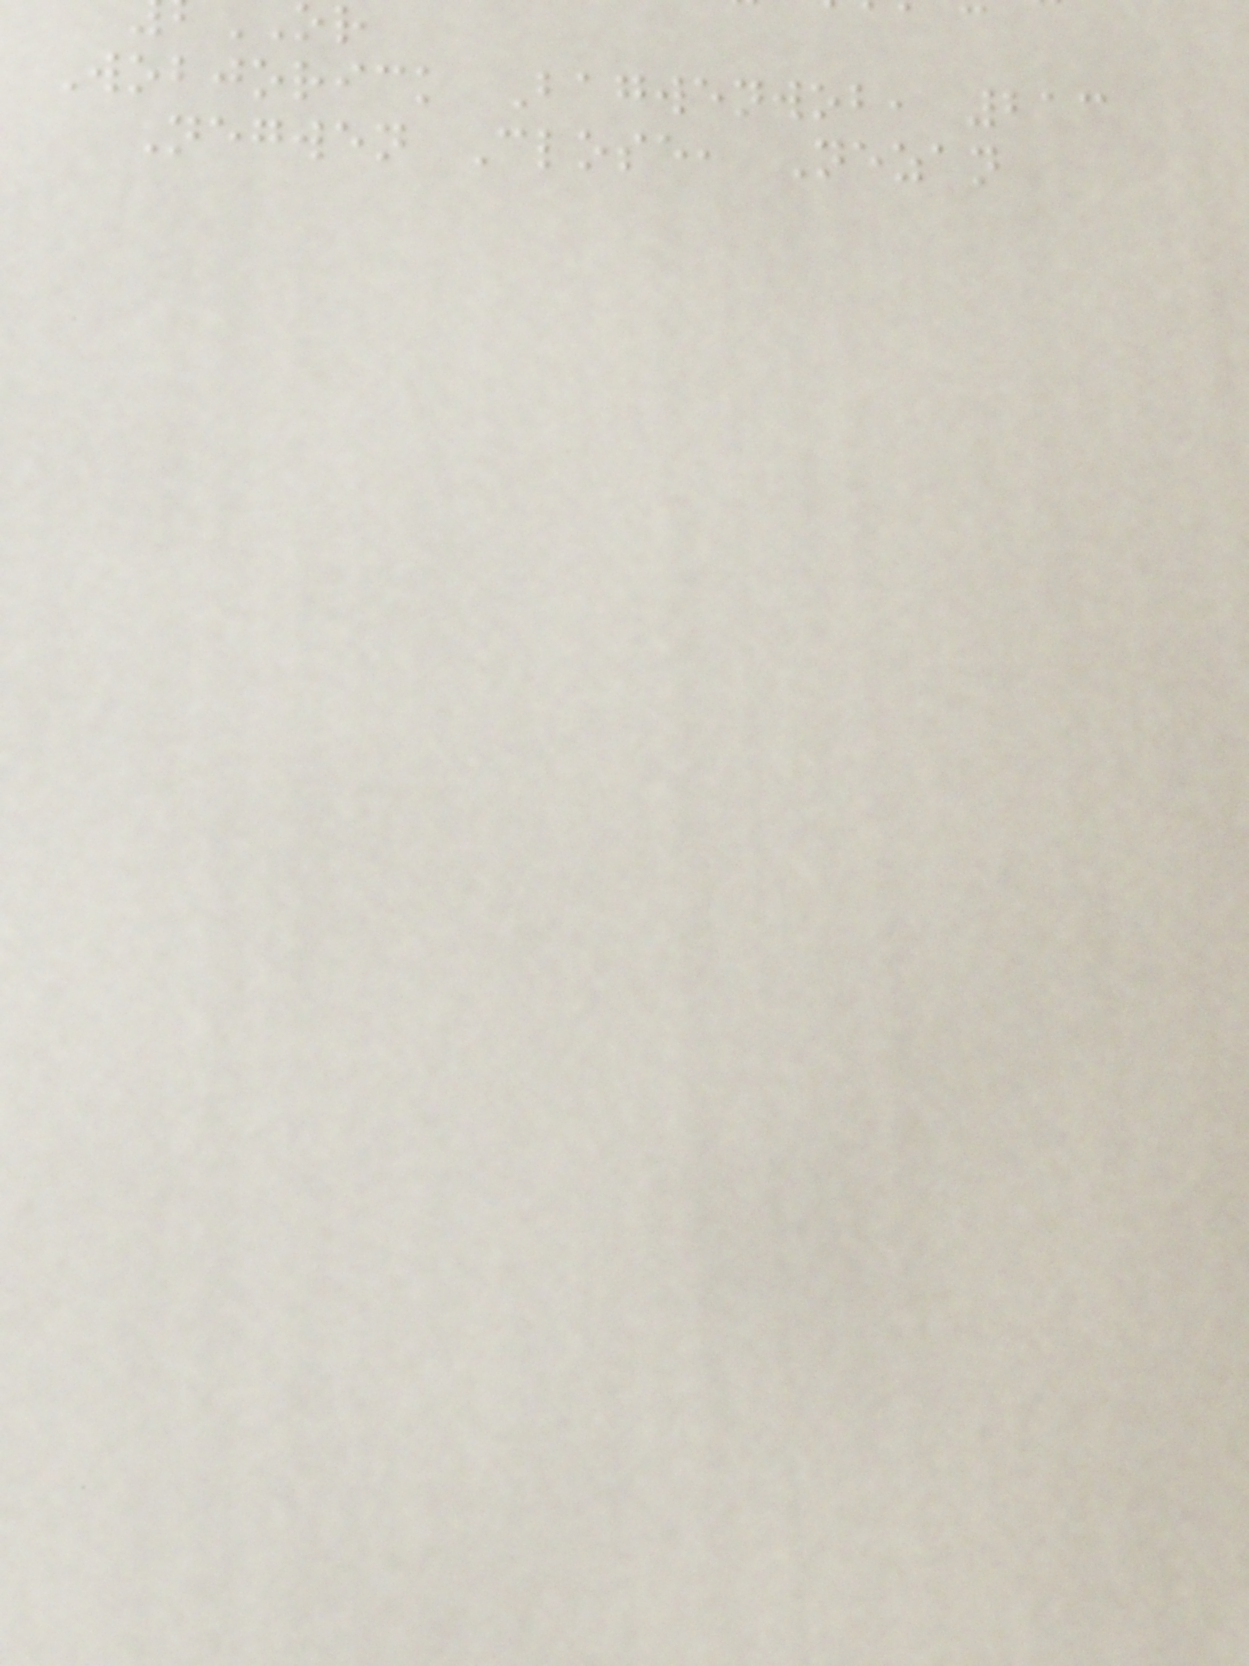Wobjorick Bagwenwob, 213
Negwen Close, Nezan
